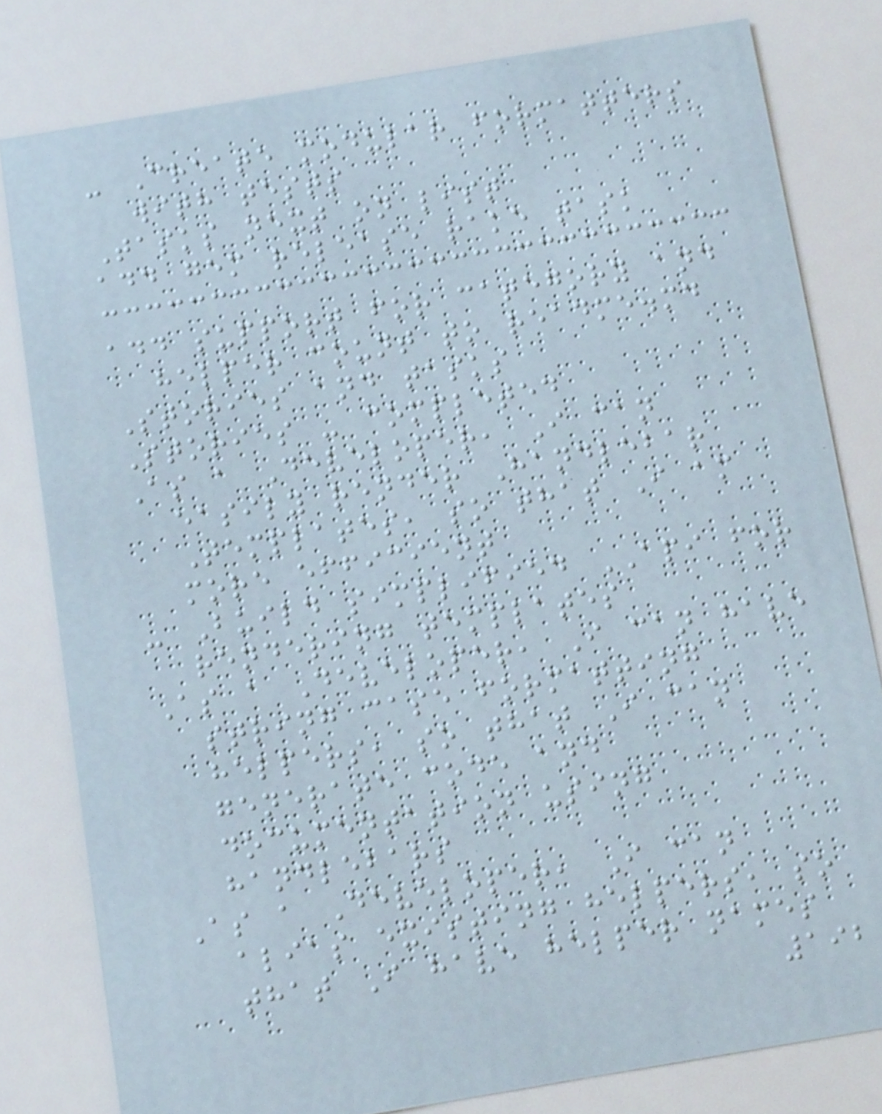- Create modular formatters
with tests
Tasks next on list
add gem release rake task
add support for category and
helper count to readme.md
Stories and tasks
Stories - completed
As a Developer, I can
easily render Handlebar
Templates, so that I am
more efficient
- Build simplified API for
rendering templates
As a Developer, I can have
string case formatting
helpers, so that I can
generate code and
documentation using
handlebars
As a Developer, I can
alias existing helpers, so
that I have helper names
192
